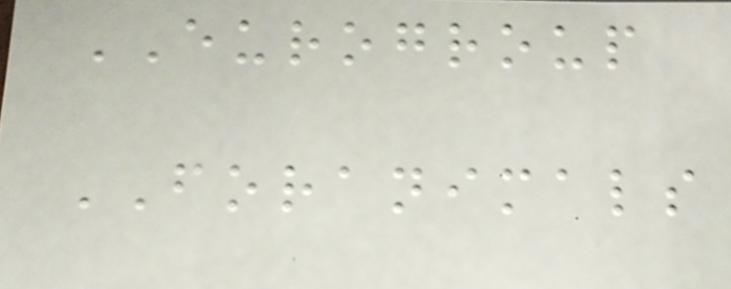EUROGROUP
FORANIMALS
